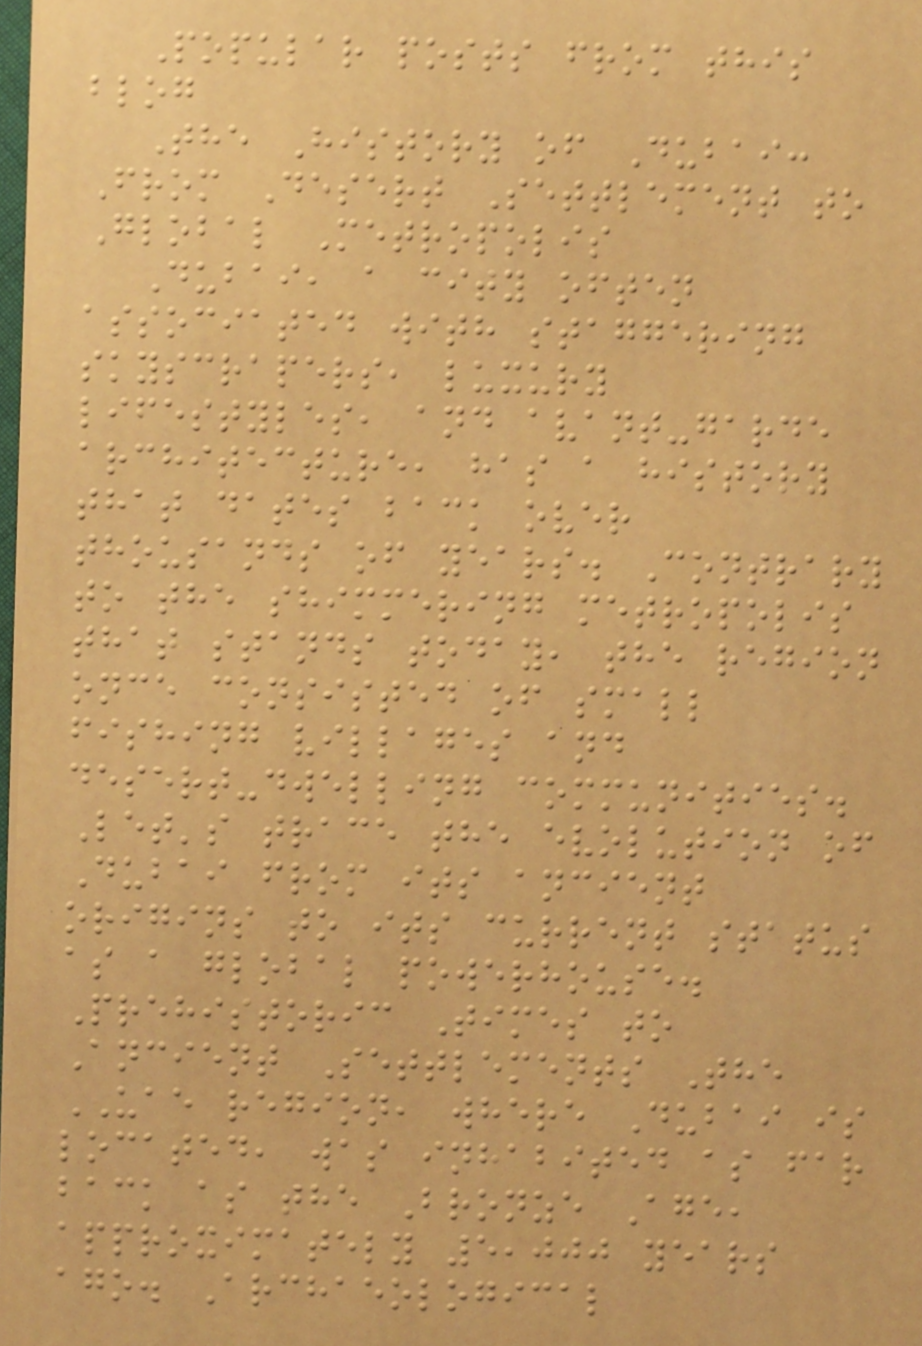Popular posts from this
blog
The History of Dubai:
From Desert Settlement to
Global Metropolis
Dubai, a city often
associated with staggering
skyscrapers, luxury
lifestyles, and avant-garde
architecture, has a history
that dates back over
thousands of years. Contrary
to the shimmering metropolis
that stands today, the region
once consisted of small
fishing villages and
desert-dwelling communities.
Let's trace the evolution of
Dubai from its ancient
origins to its current status
as a global powerhouse.
Prehistoric Times to
Ancient Settlements The
UAE region, where Dubai is
located, was inhabited as far
back as the Bronze Age,
approximately 5,000 years
ago. Archaeological
